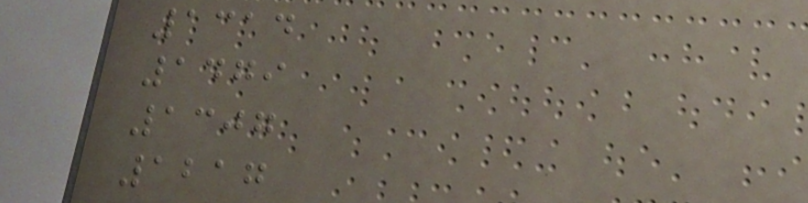1314
1479
1307
1217
